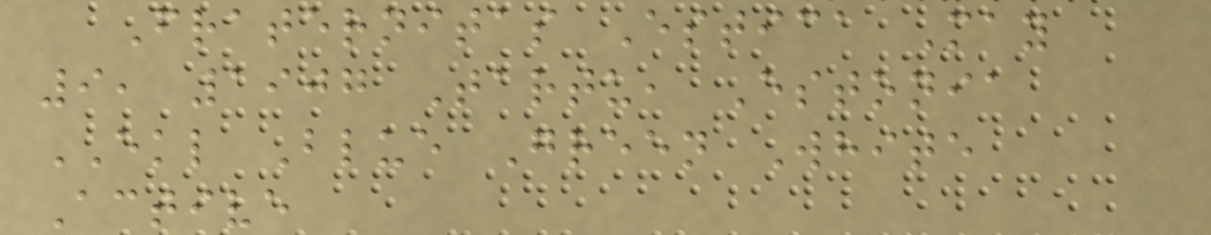Fraternitas Estica May
9, 1907 Tartu, Estonia
EKL Blue Green White
Active
